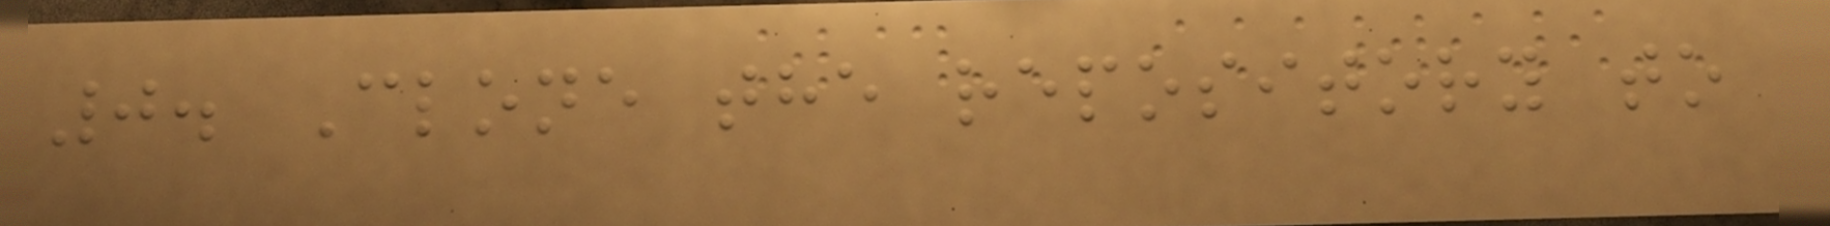0. Clone the repository to
